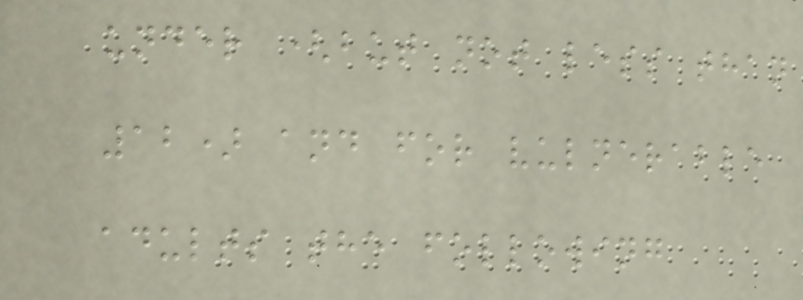under (but not less than
12) and for vulnerable
adults the following
